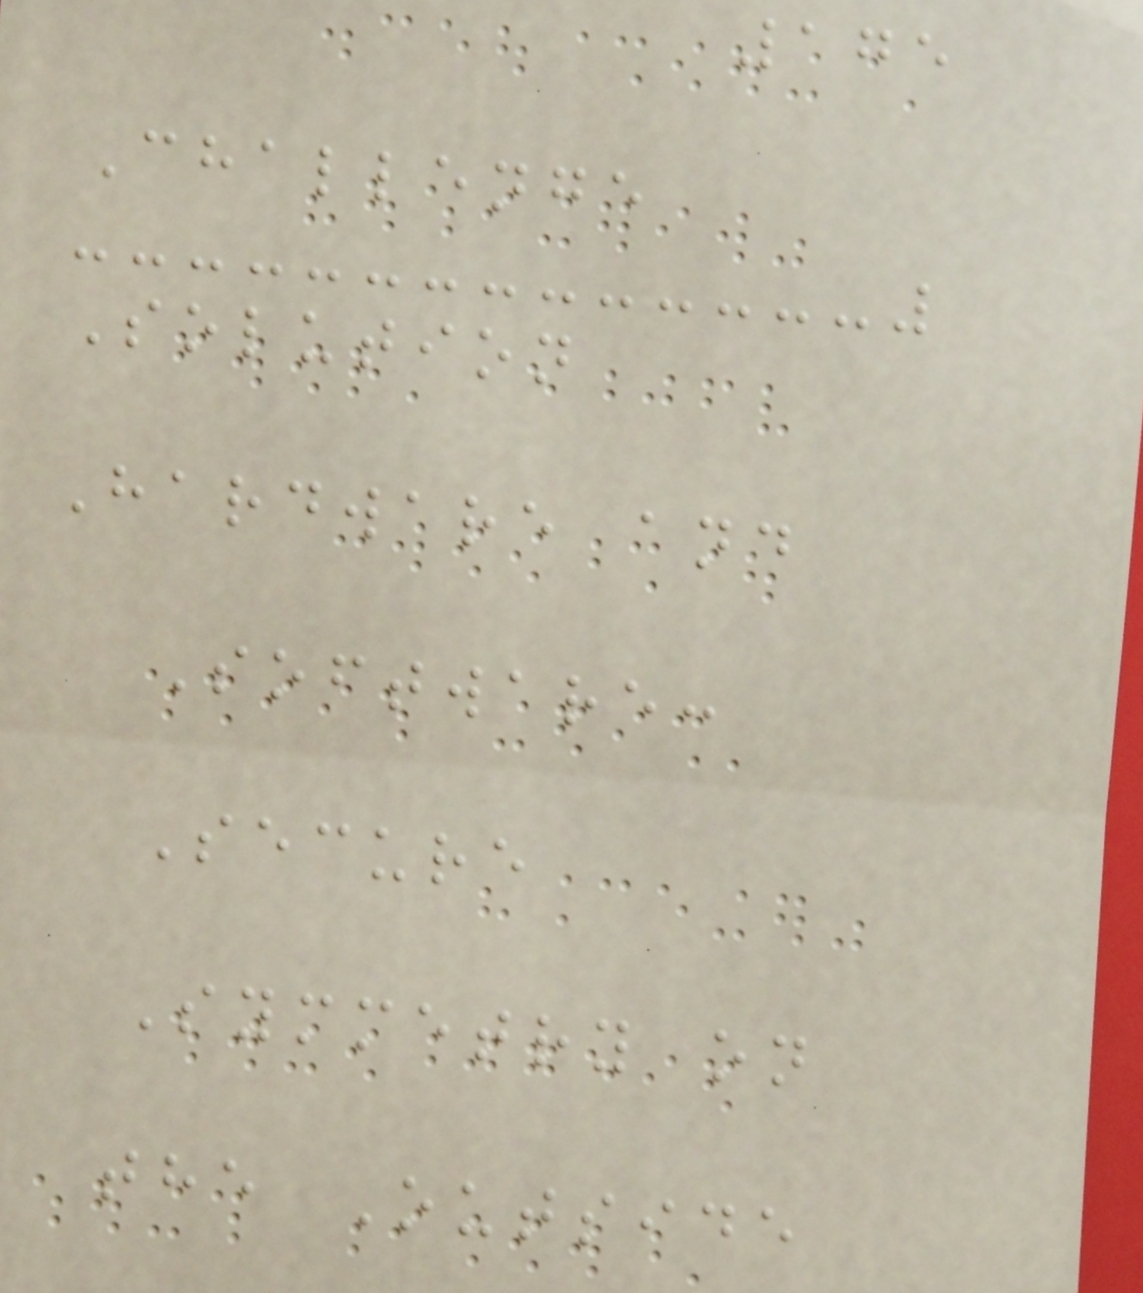175
Challenge
Solution
Hardware and
Software:
Secure
Symmetry on
the Outside
